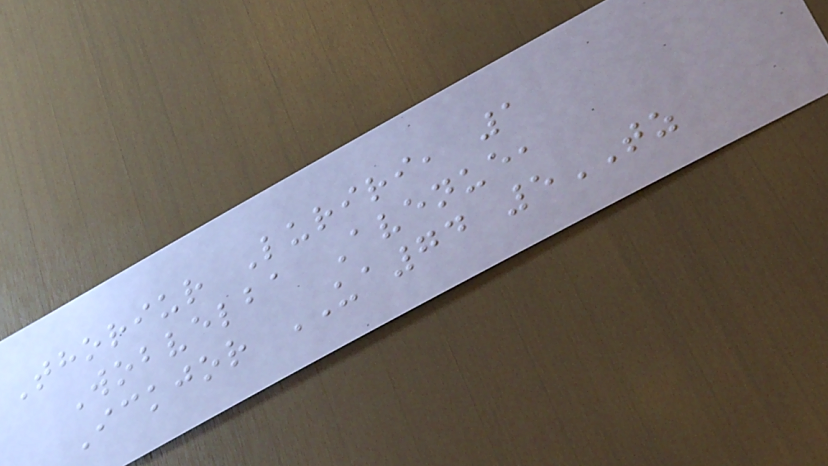Thoriur Luriri, 1
Wobvelba Avenue,
Ickjor UA74 5TZ
